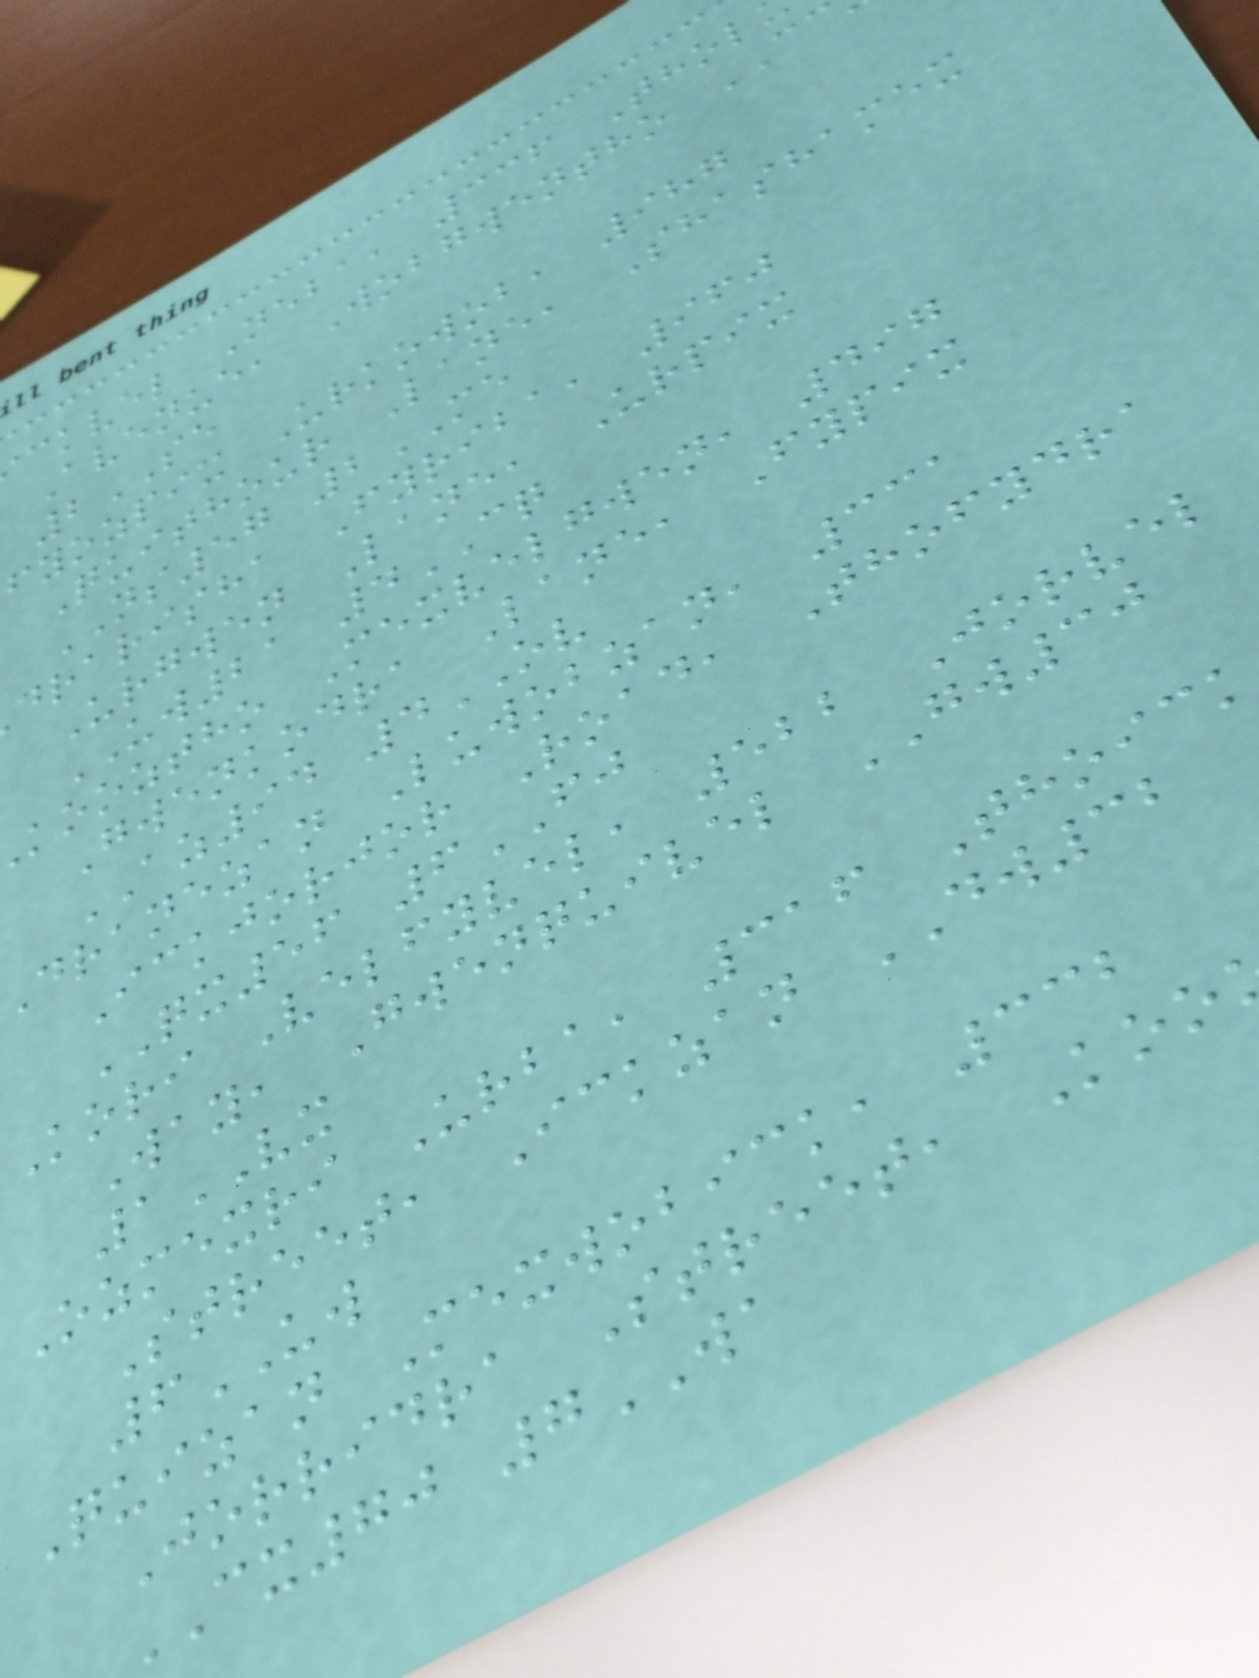ckvel Neba, 336 Thol
Avenue, Wobgwentho
2SE
fyozpix Urkowob, 987
Quithour Lane, Shashamex
NS57 2ME
drarisha Fyriba, 960
Urgwen Lane, Urpix
UW21 4CQ
kooztho Mexvelgwen, 497
Gwenkodra Lane, Fypix
AZ94 4OV
dranezan Luwobzan, 331
Ickjorjor Road, Thofydra
QX56 6FJ
Kori Velfyvel, 522 Jorvel
Way, Gwenquivel GW30
1VX
Ozmexri Urba, 316 Thoick
Street, Ickzan DW32
6UW
Quizan Mexwobick, 332
Jorridra Street, Koo
CX70 7WA
